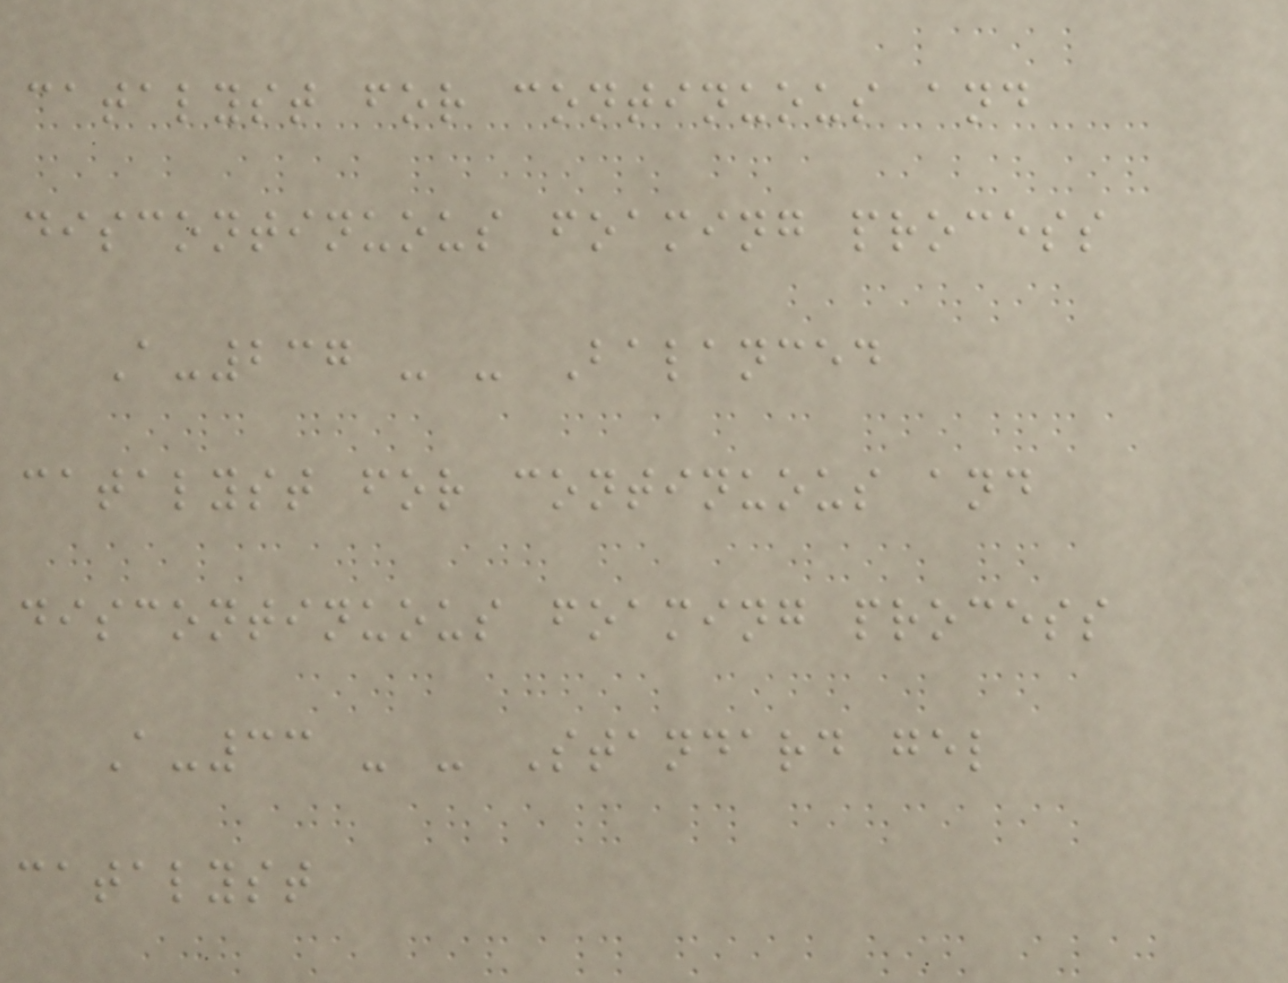catalyst for continuous and
discontinuous foaming process
A-237 - - Balanced
catalyst for continuous and
discontinuous foaming process
A-33 - - Standard gel
catalyst
